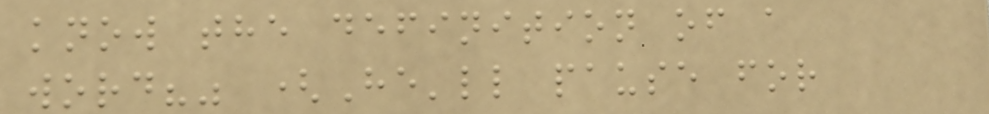know the definition of a
word?" (He'll pause for
